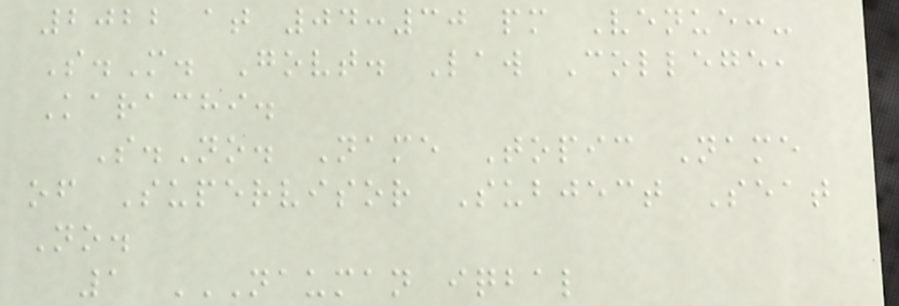2022 at 04:30 pm Venue:-
S.M. Govt. Law College,
Karachi.
S.No. Name Topic Name
of Supervisor Subject Seat
No.
1 NAUMAN IQBAL
